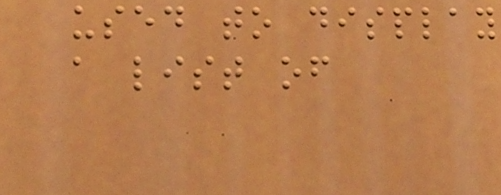used to display
a list of
